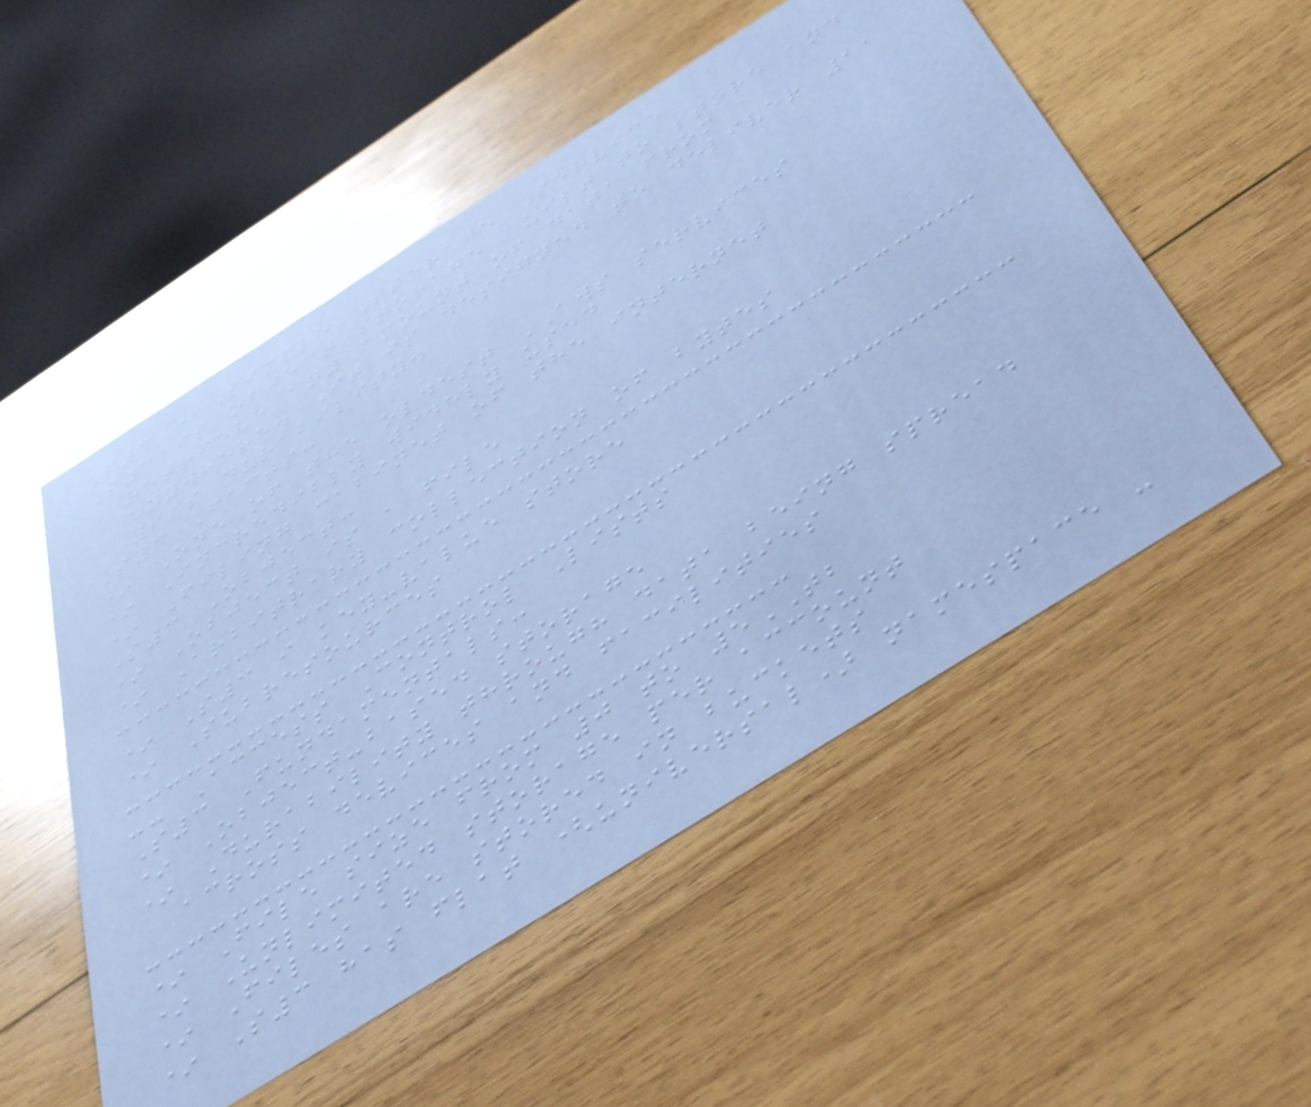S3 : Simple Storage Service
S3 is object storage built to store and
retrieve any amount of data from
anywhere. It is designed to deliver 11
9's durability.
S3 Facts:
* One of the oldest AWS services
* Incredibly widely used
* Filing cabinet of the internet
S3 Object:
* Object is a file
* Arbitrary collection of bytes
* S3 i key-value store
* Subresources
-- Access Control Lists
S3 Fundamentals:
* Object-based storage
* Durability through data being spread
across devices and facilities
* File size from 0 to 5TB
* Unlimited storage per account
* Files are stored in buckets
* S3 has flat (universal) namespace -
